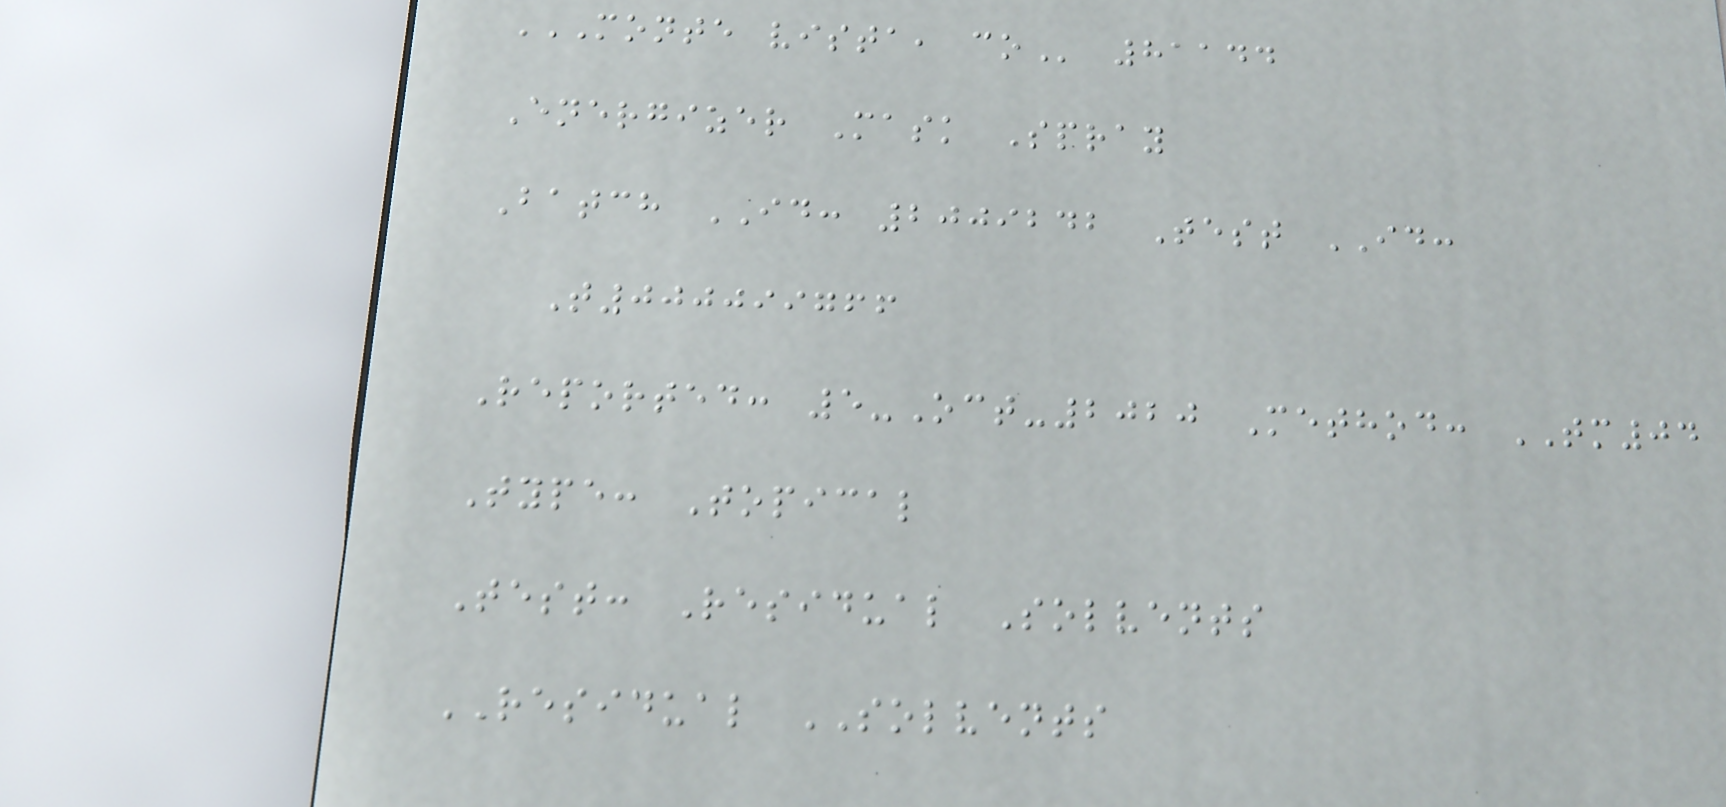MONTE VISTA, CO 81144
Energizer Mask Spray
Batch ID: 2009242 Test ID:
T000099766
Reported: 5-Oct-2020 Method: TM04
Type: Topical
Test: Residual Solvents
RESIDUAL SOLVENTS
